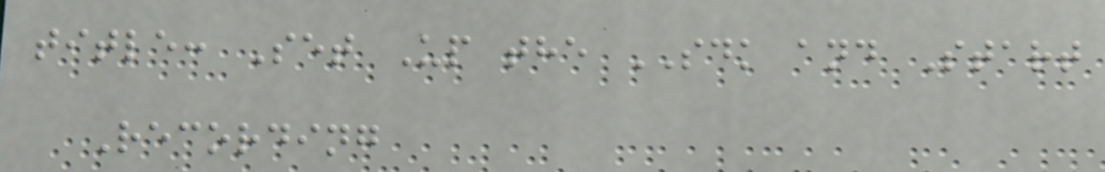title: Set Up the SDK and Start
Recording
